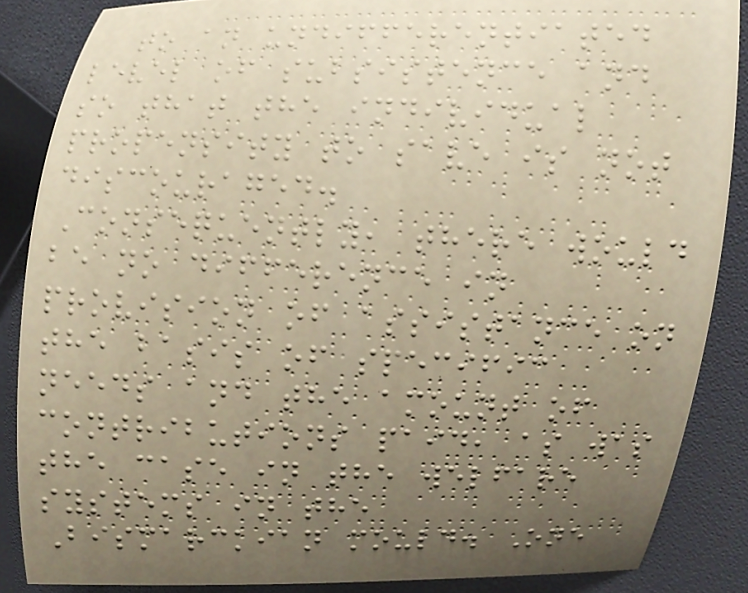to an undifferentiated
level of subsistence and
so that the individual
propensity to save is not
discouraged.
Consequently, there would
be no difference in
provision of assistance on
the basis of specific
needs and the amount of
contributions paid, as was
the case in the welfare
systems in the
Bismarckian mould. One
